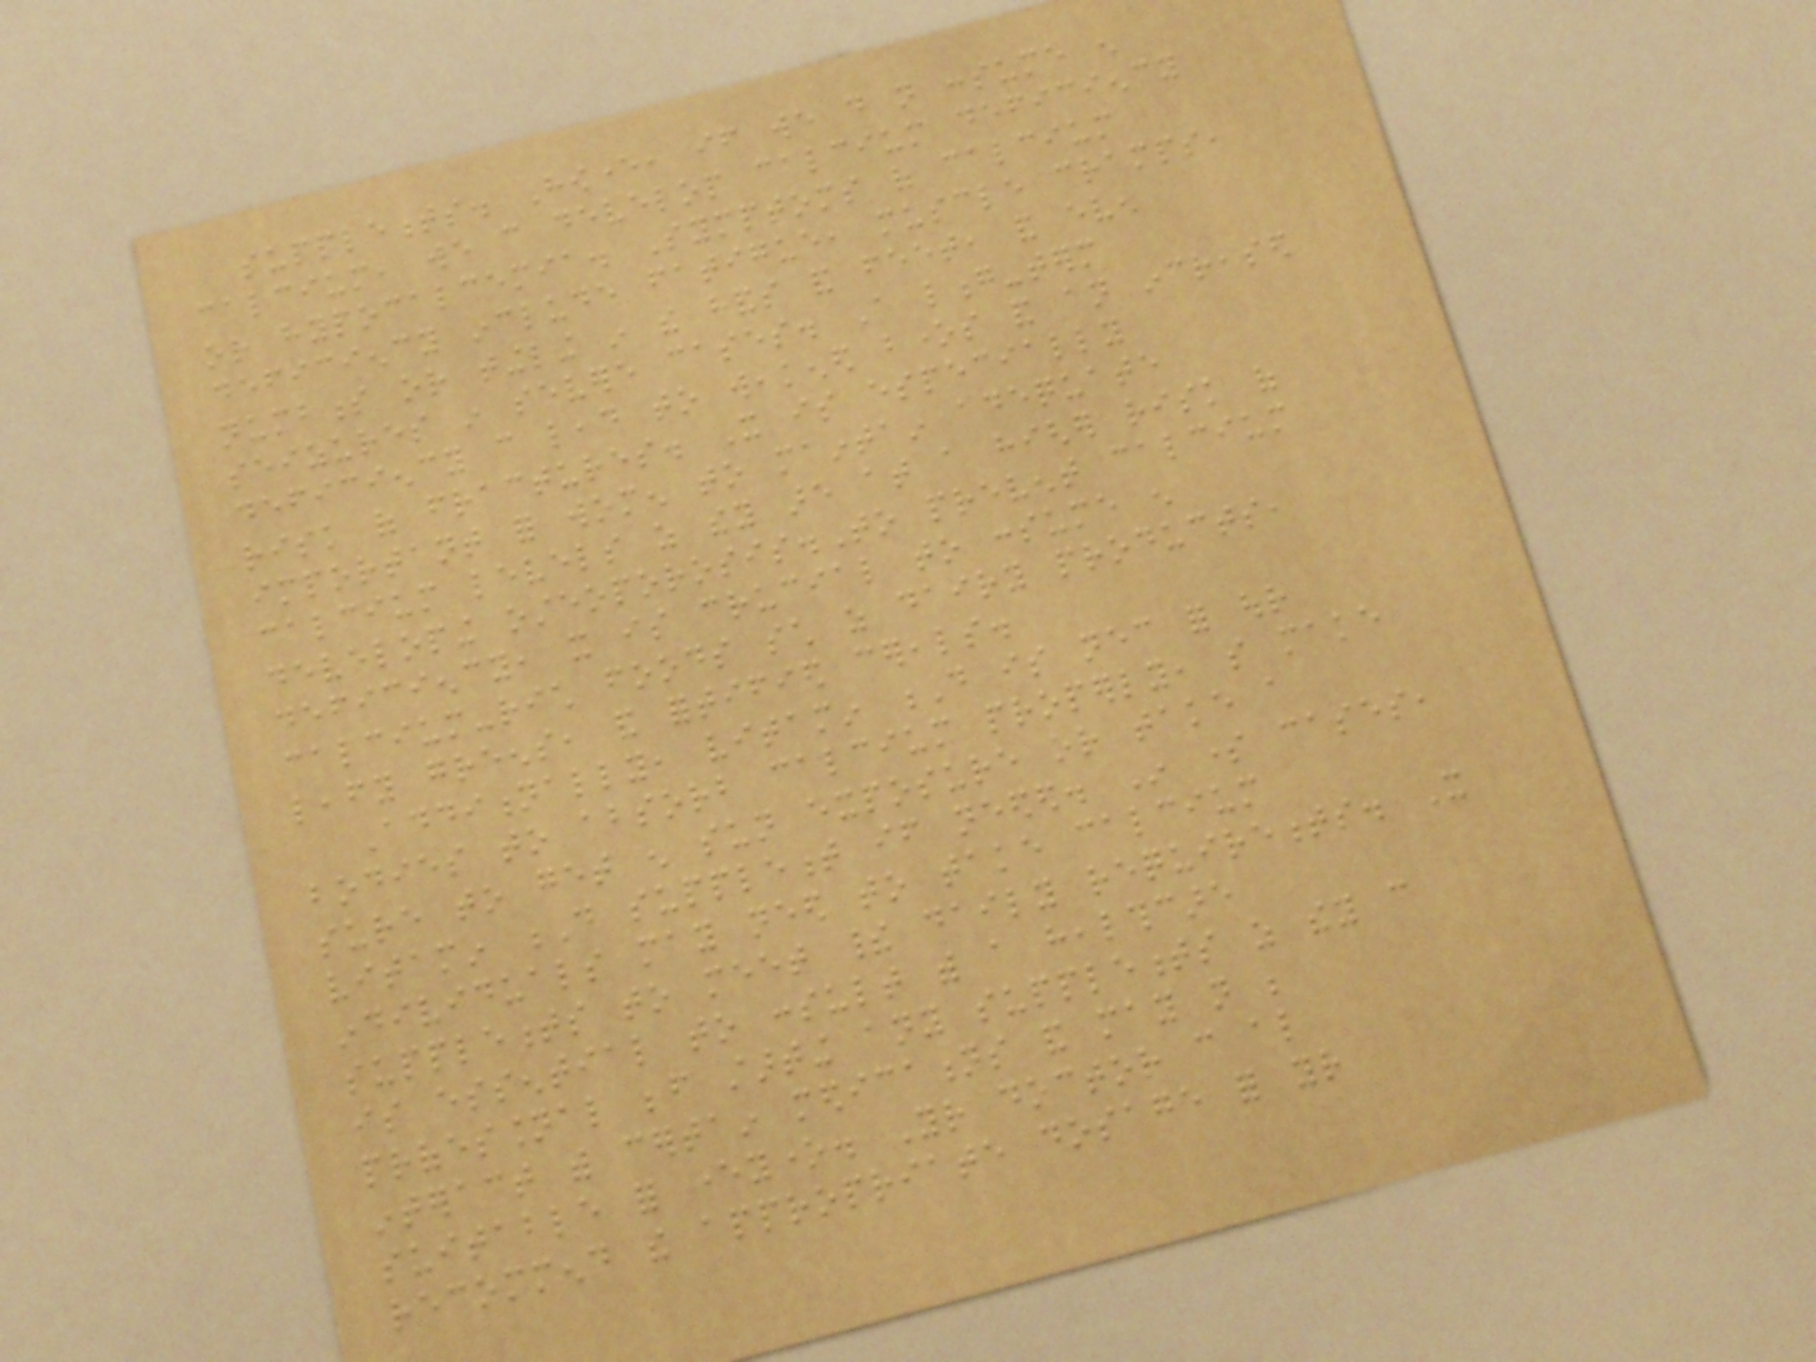supplements. However, if we do not consume enough
calcium, we can develop calcium deficiency
or hypocalcemia. Symptoms of calcium
deficiency include fatigue, muscle cramps,
numbness or tingling in the hands and feet, and even
seizures in severe cases. A long-term
deficiency can lead to weakened bones and an increased
risk of fractures. It is especially
important for women to maintain adequate
calcium levels as they are at a higher risk of
developing osteoporosis.To prevent calcium
deficiency, it is crucial to consume enough
calcium-rich foods such as dairy products,
leafy greens, and fortified cereals.
Additionally, vitamin D is necessary for our
bodies to absorb calcium properly, so make
sure to get enough sun exposure or take a
vitamin D supplement if needed. In some cases,
individuals may need to take calcium
supplements to meet their daily requirements. It
is essential to consult with a healthcare
professional before starting any supplements as they can
interact with certain medications and may not be
suitable for everyone. Your doctor can also
recommend the appropriate dosage for your
